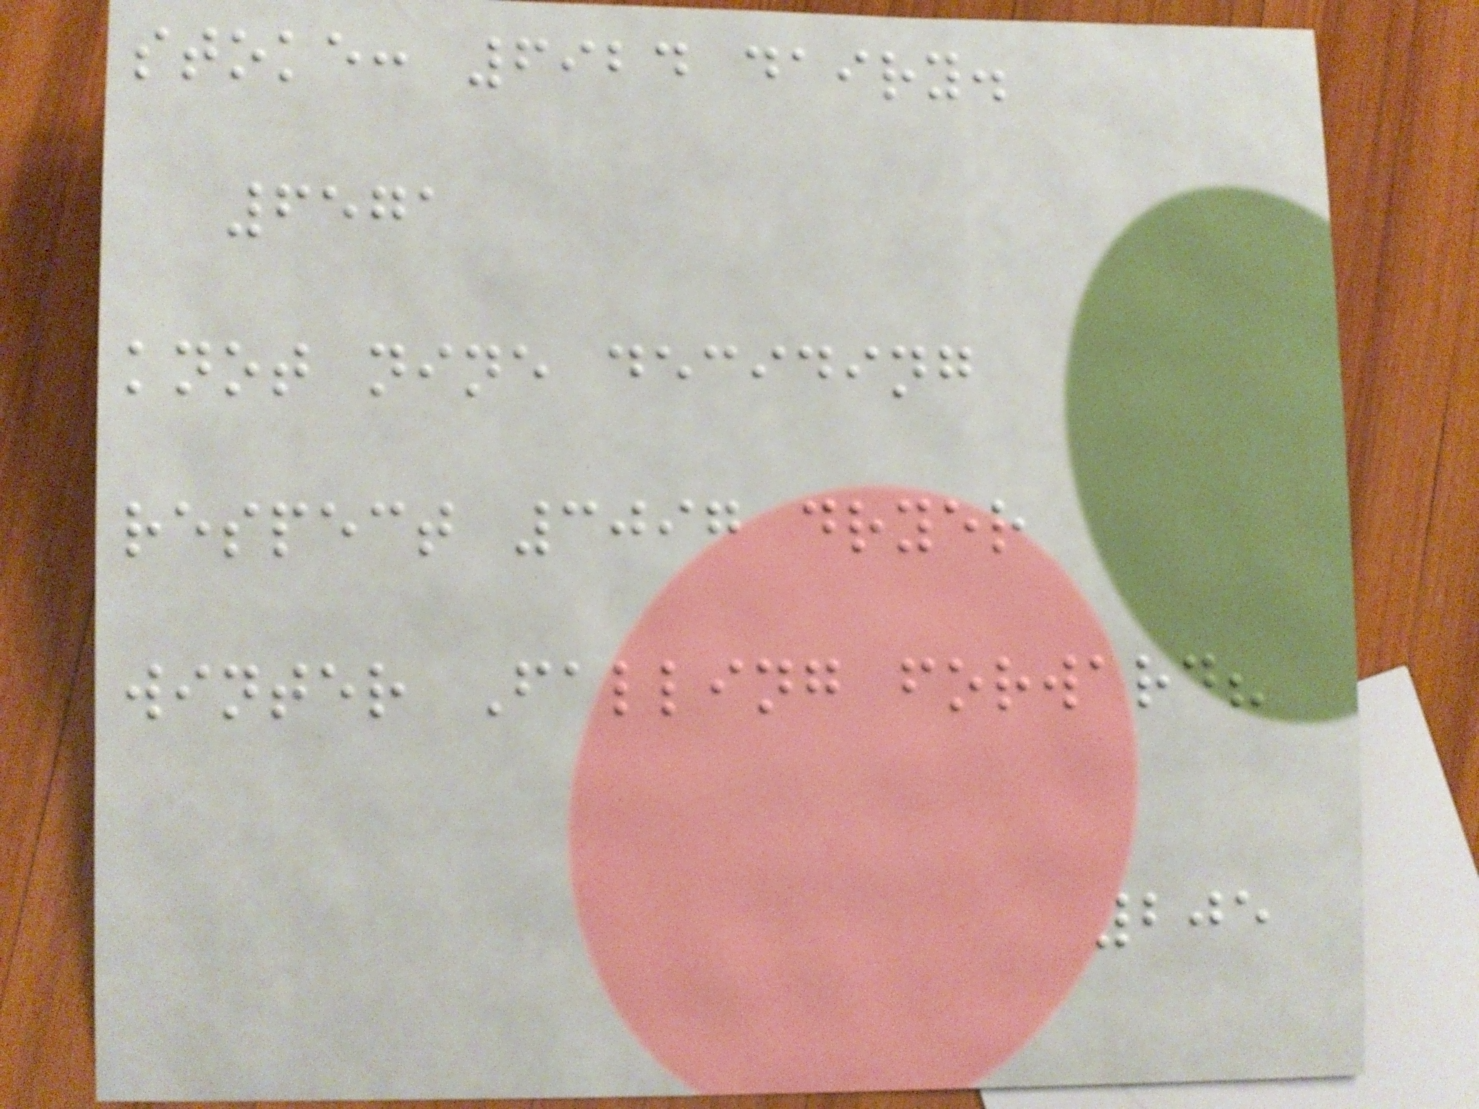stoke: 6924 dairy.
6571
knot nine deciding
respect 3097 dryer
winter Falling forward?
205
